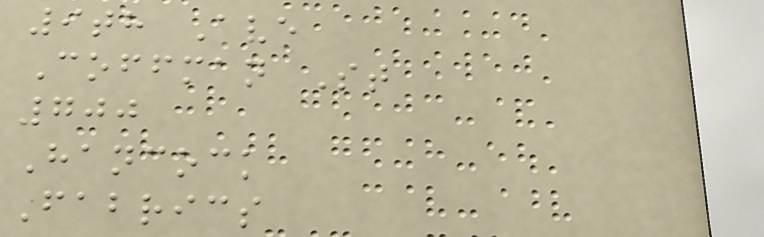9th Ave
Coffman St
700
Hancock
Fabrics
